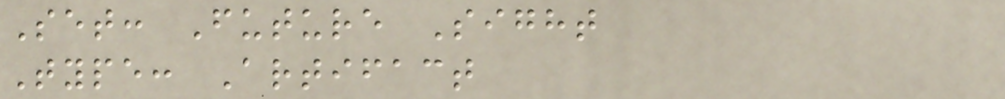Set: Future Sight
Type: Artifact
